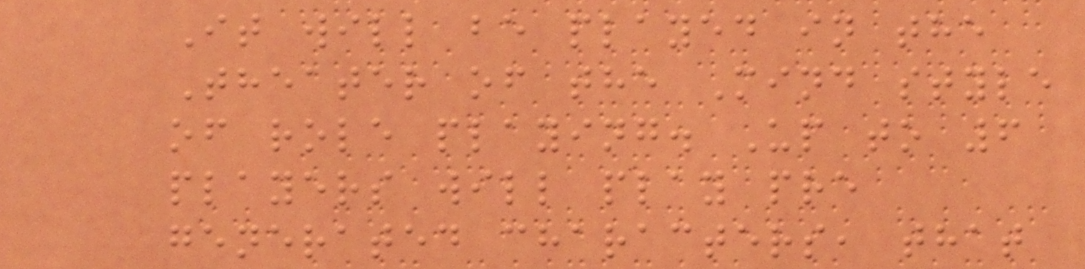It will be played in the
Theater of the Mind style
of role playing. Up to 6
players will play pre
generated characters, that
